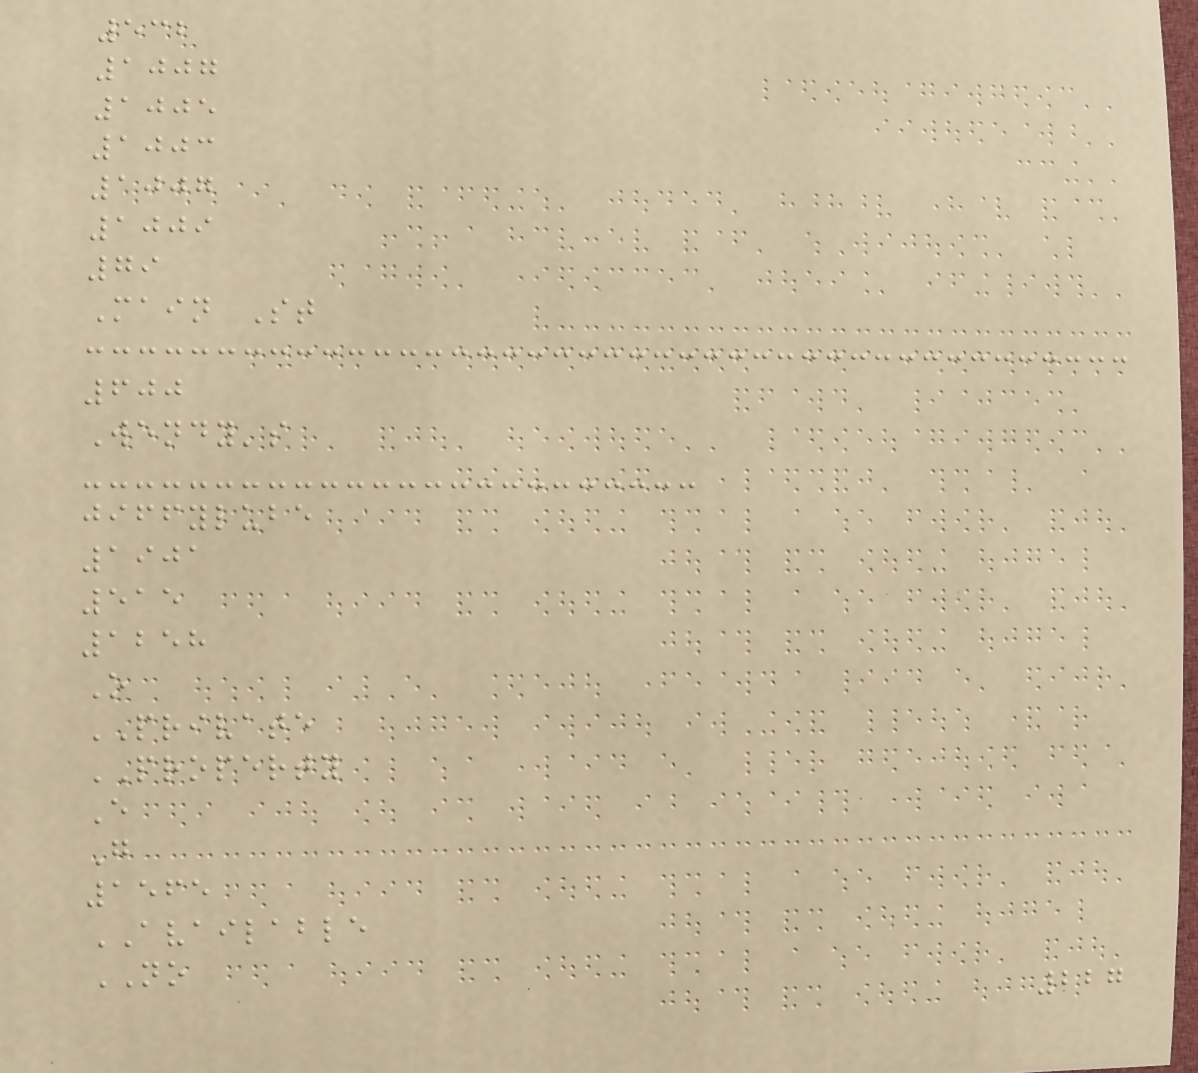532
1007
1005
1003
1007
1009
79
Main St
600
Wendy's
jiffylube
1901
515
1258
O
PRIVATE
PROPERTY
E
G
1565
AVAILABLE
NO
227
